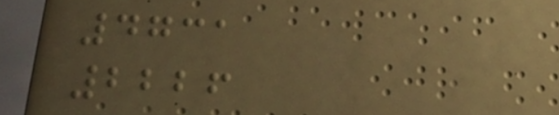4731
2226
